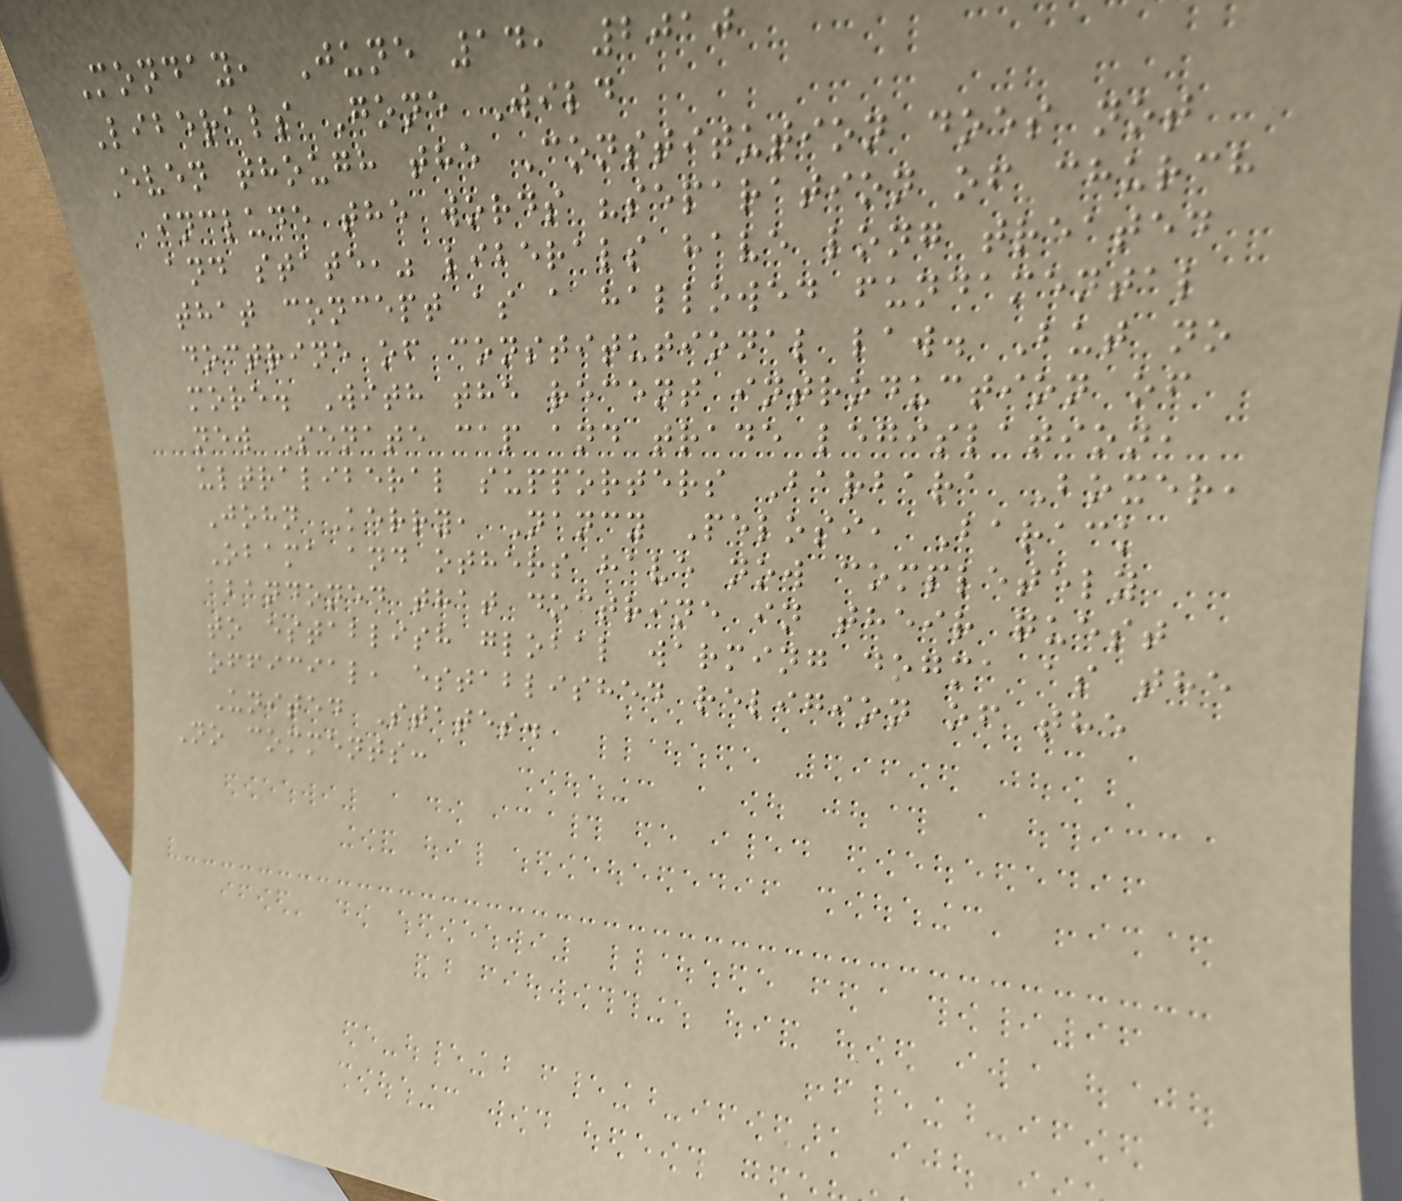Monday, June 14, 2010
Liberals Gone Wild
Even though the Constitution does not
include the words "separation of church
and state," liberals have long treated
that concept as a hallowed fundamental
doctrine of constitutional law. But no
more. With the recent introduction of
new Senate cap and trade legislation,
ultraliberal supporters Barbara Boxer,
John Kerry, Nancy Pelosi, Barack
Obama and others have now completely
abandoned that doctrine in their quest
to establish global warming dogma as the
official, established religion of the
United States.
No comments:
